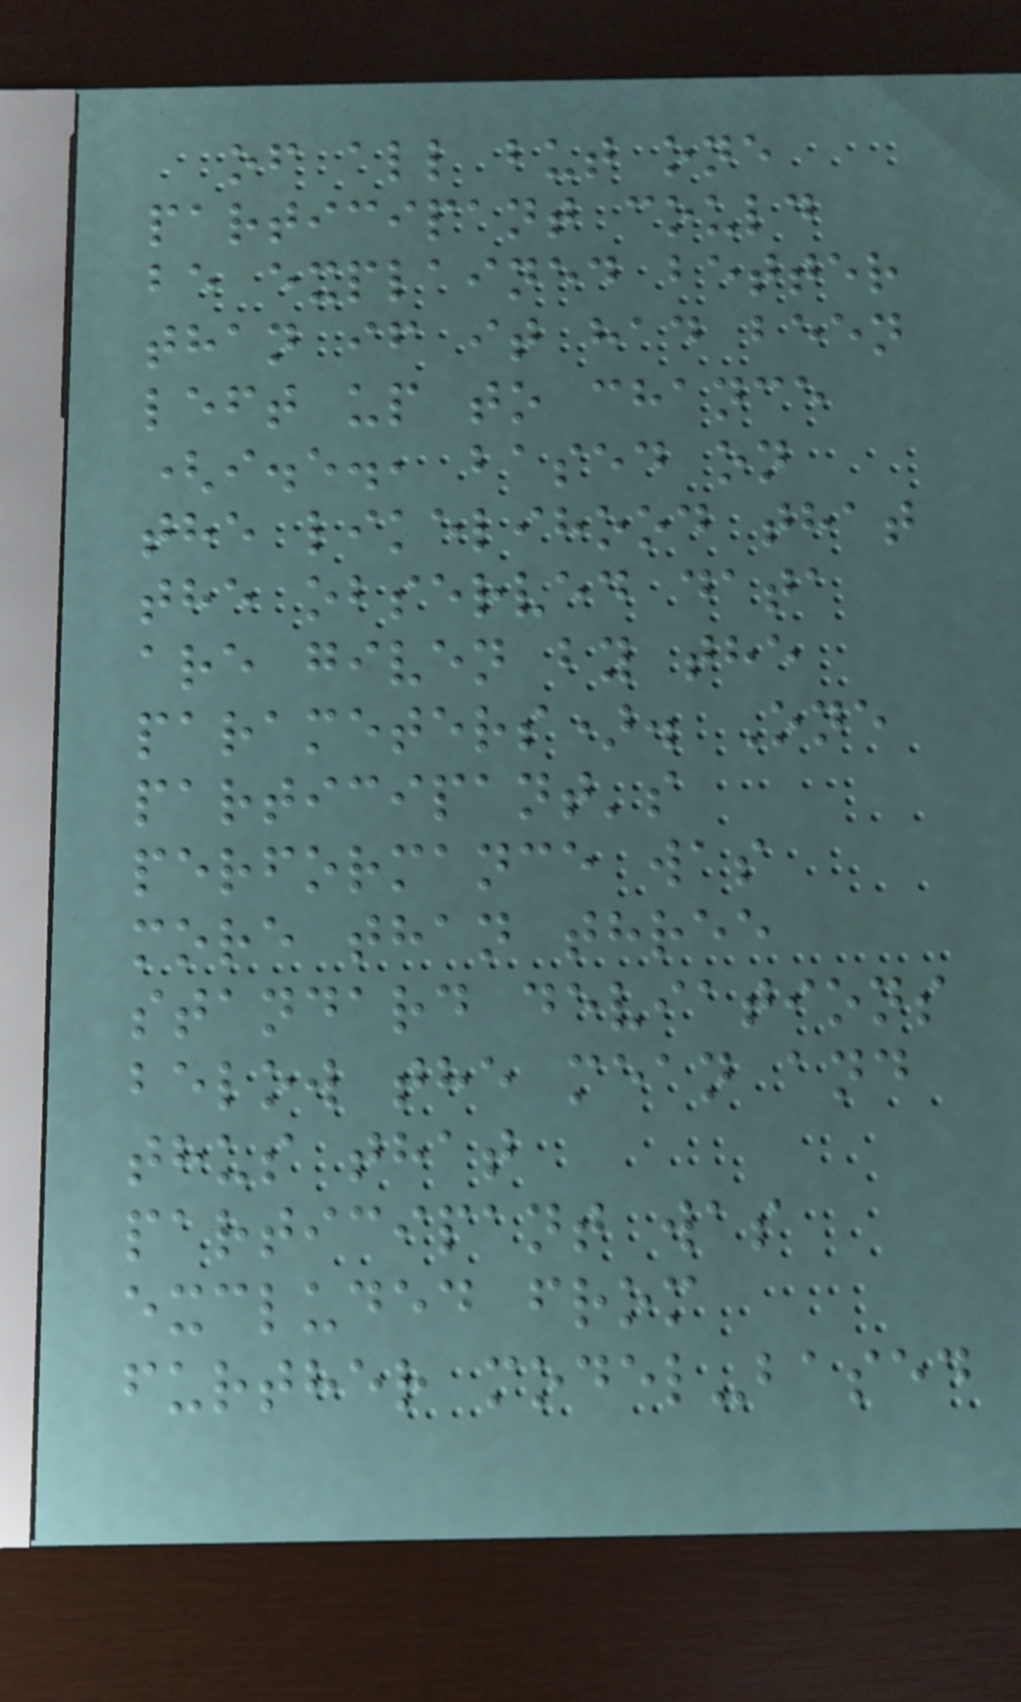of all but one
participant could
be explained better
than if it had been
left up to chance
(i.e., based on
the likelihood that
the observed data
are given by the
parameters). One
participant's
performance was
more than three
standard deviations
below the mean and
thus that
participant was
excluded from
further model-based
